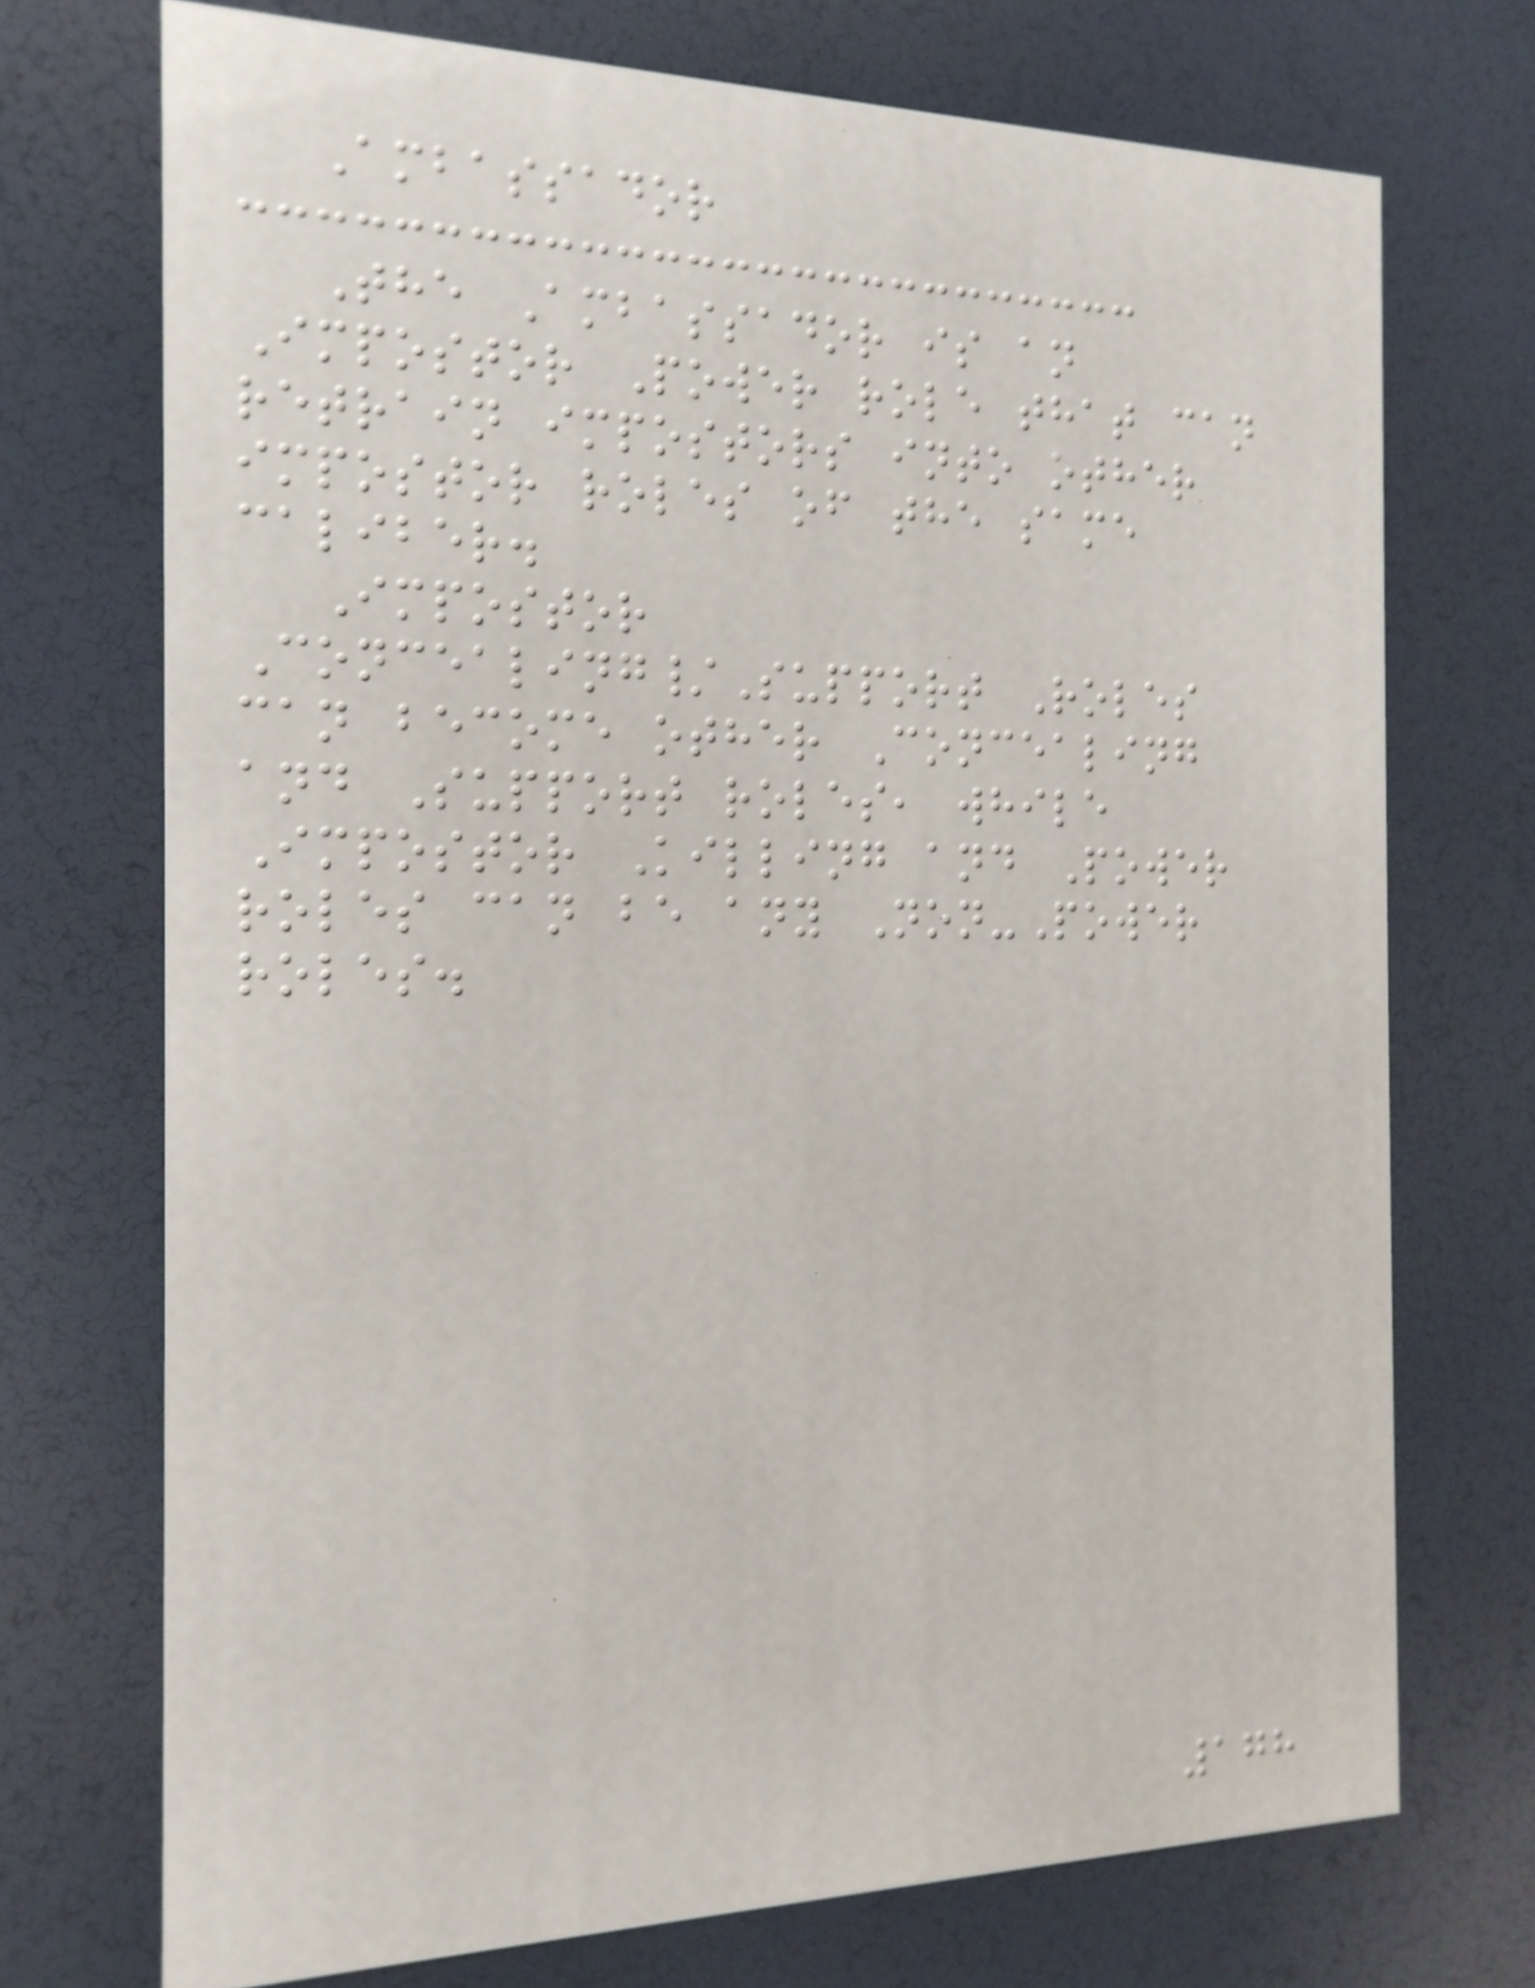Ambassador
The Ambassador is an
Impostor Power role that can
retrain impostors into other
impostor roles of the same
caliber.
Impostor
Concealing/Support Roles
can become other Concealing
and Support roles, while
Impostor Killing and Power
roles can be any Non-Power
roles.
178
